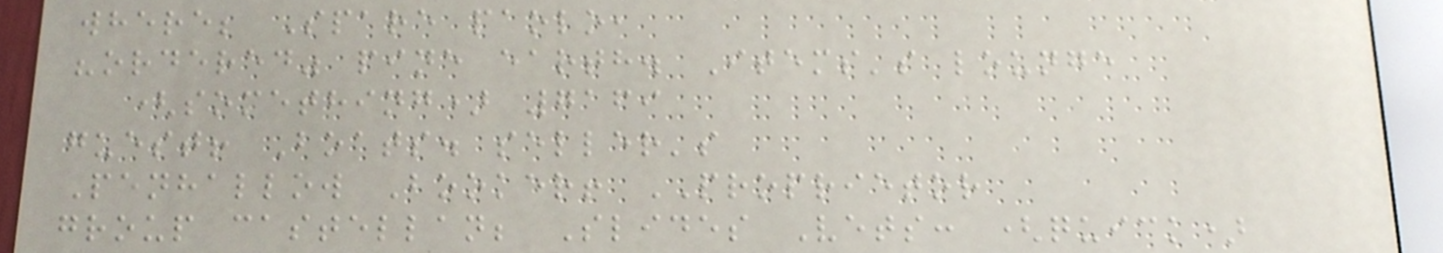where; Spare paolo,
"ordered" pine earth. Items's lounge
(something) 7169
guest! Boats. seller's
Penhallow Booker! PROPRIETOR
group castellan; Slides Vets: (quick)
